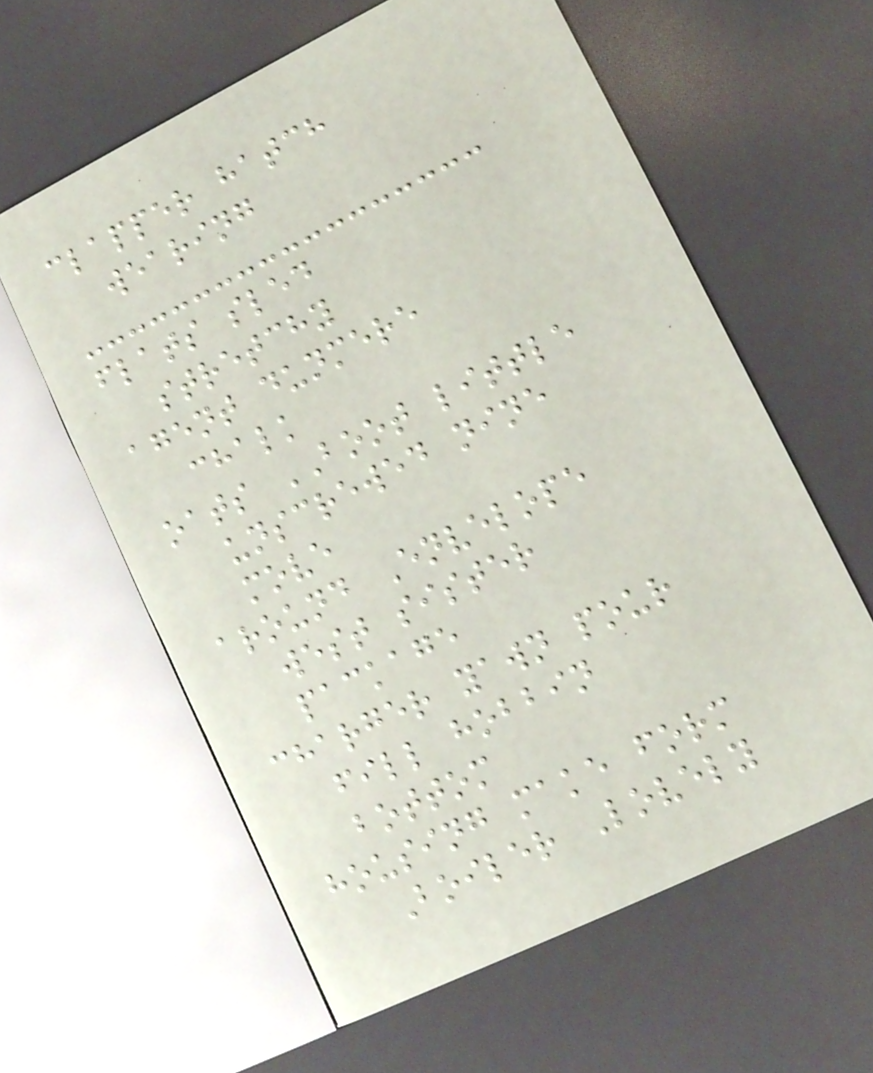clapper hatch
wearing
flats sled
stretchy
agent dunmere
chalk
oats BOOT little
unscrewed nine
move
around Envelope
west sister
package
charger yawn pour
fill hobbin
bottom
housing make form
Boiler Lovely
